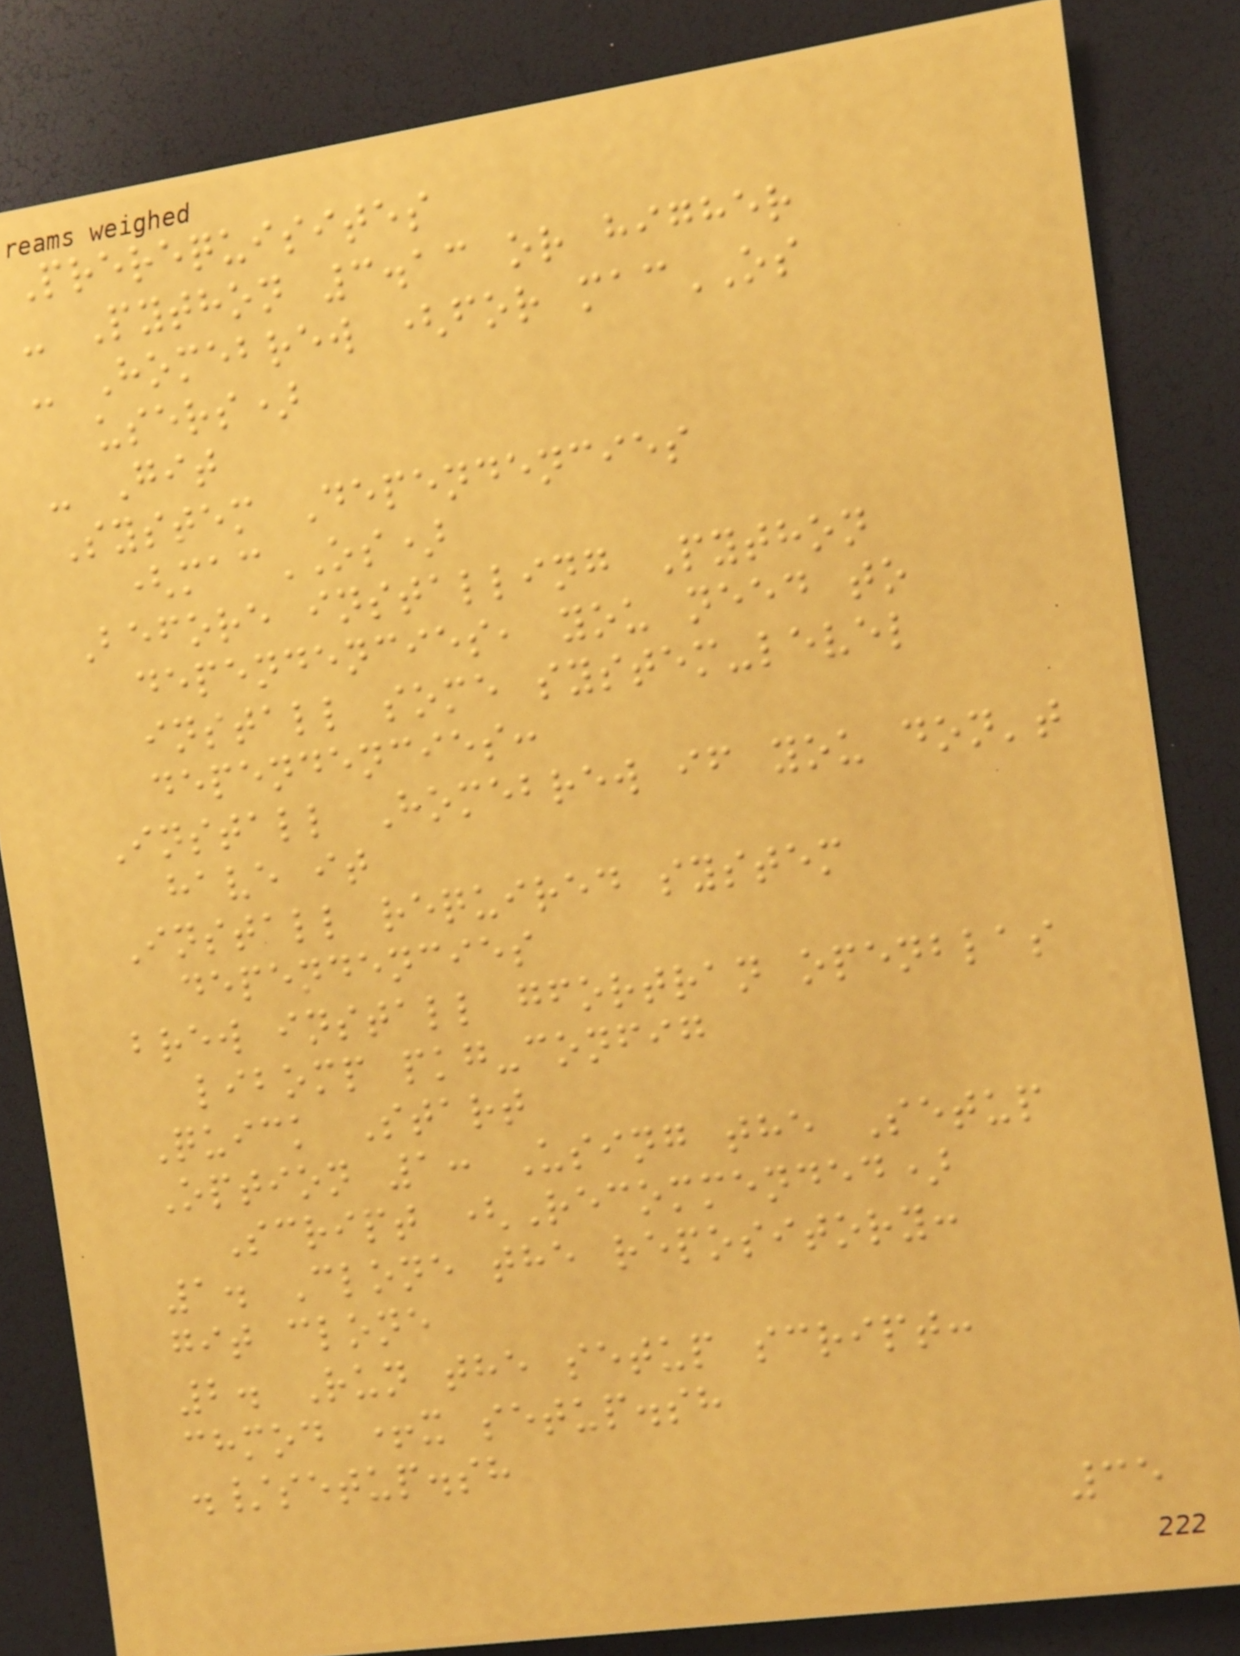Prerequisites
- Python 3.13 or higher
- Homebrew (for macOS
users)
- Git
System Dependencies
(macOS)
Before installing Python
dependencies, you need to
install some system-level
dependencies:
Install Homebrew if you don't
have it
Install required system
dependencies
brew install gfortran openblas
libomp pkg-config
Quick Start
Option 1: Using the Setup
Script (Recommended)
1. Clone the repository:
git clone
2. Run the setup script:
chmod +x setup.sh
./setup.sh
35
